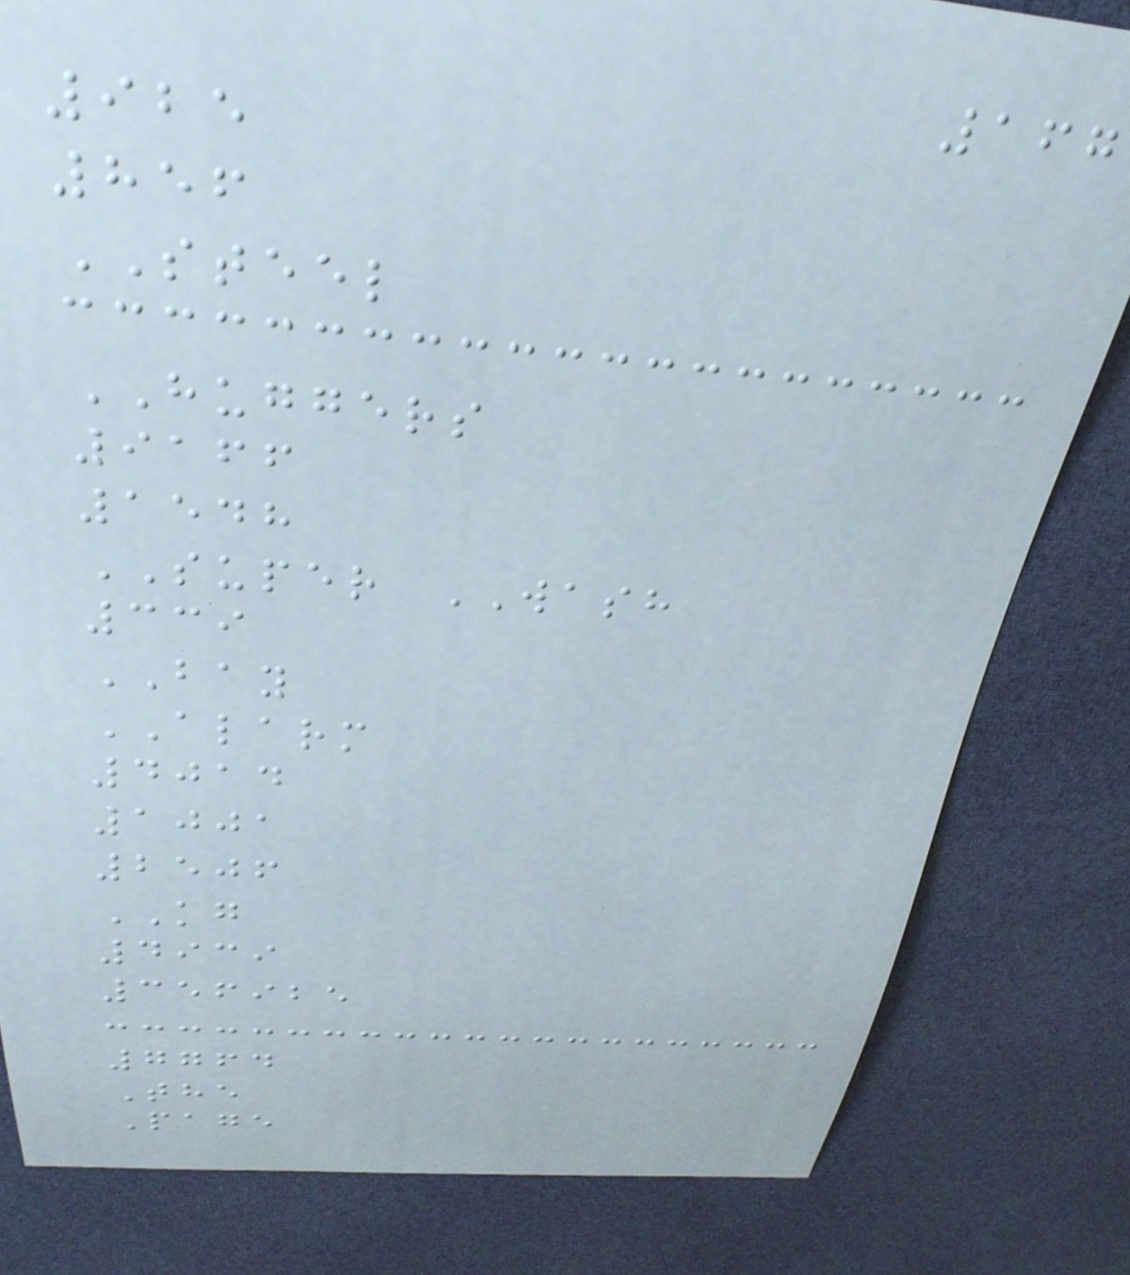167
925
856
STEEL
HUGGERS
9166
1548
SUPER WASH
339
BAY
ALARM
4014
1001
2506
KG
4939
356925
7764
The
Page
